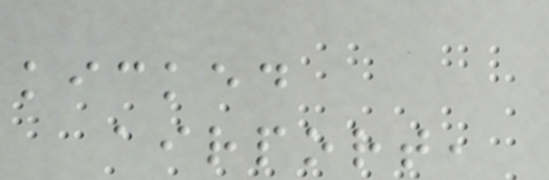kicked
airport,
